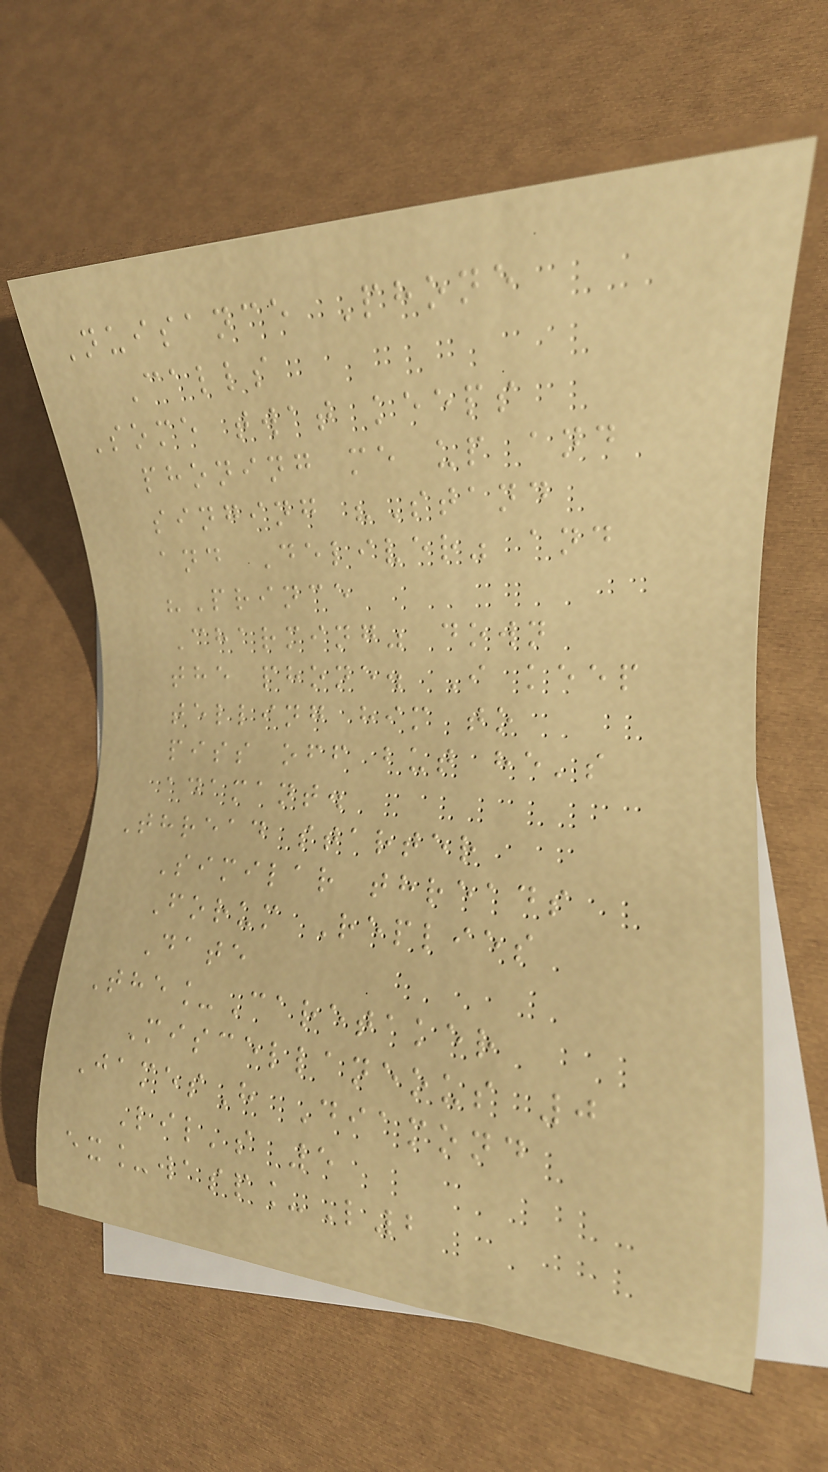Nuisance Phone
Calls
Some twat keeps
phoning me up and
singing "Stand
and Deliver" and
"Prince
Charming" down
the phone. I keep
telling him to
piss off but he's
adamant.
Thread starter
Similar threads
Forum Replies
Date
The_Caretaker
Miscellaneous 0
JamesH Diamond
Lil's 5
ex_wasp_L2
